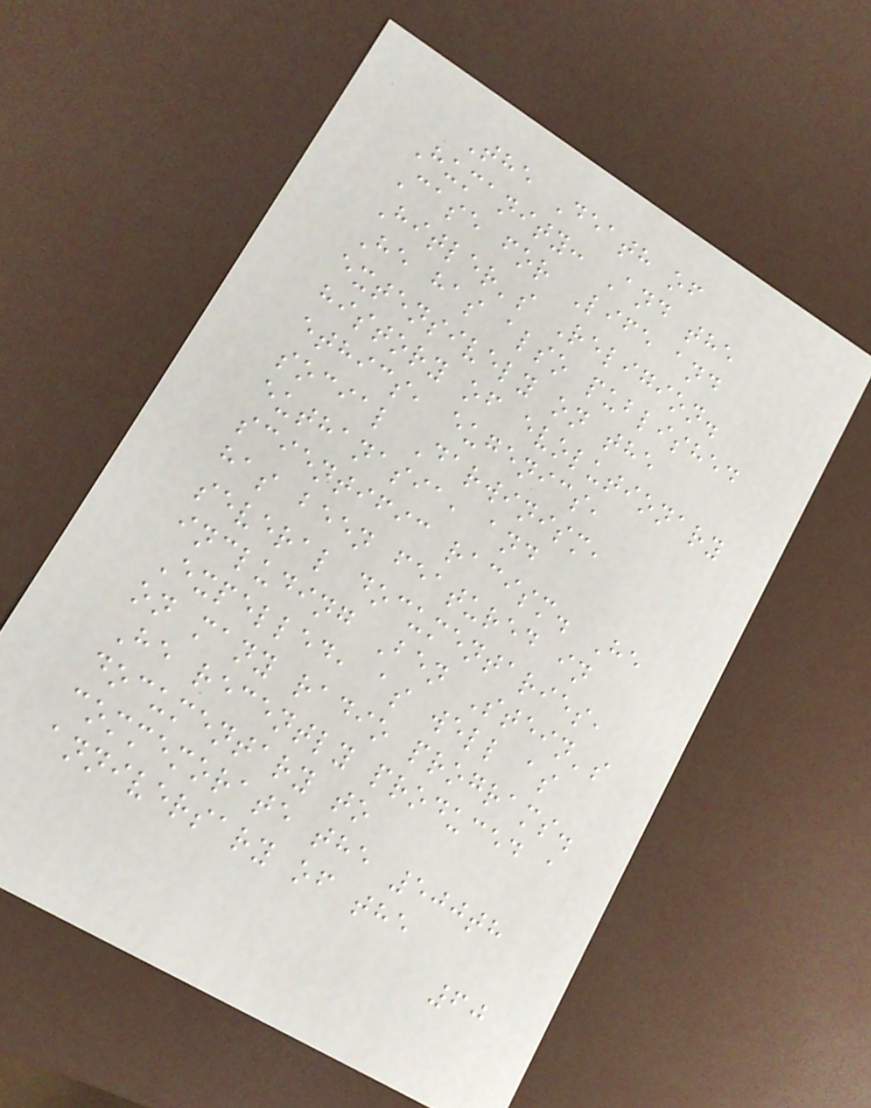The Death of
Humanity: And the
Case for Life and
Hitler's Religion.
He has also published
extensively on the
history of evolutionary
ethics, eugenics,
social Darwinism,
euthanasia, and
scientific racism. He
has been featured in
several documentaries,
including Ben Stein's
Expelled, as well as
on many radio programs.
He recently produced a
documentary to
commemorate the 500th
anniversary of the
60
